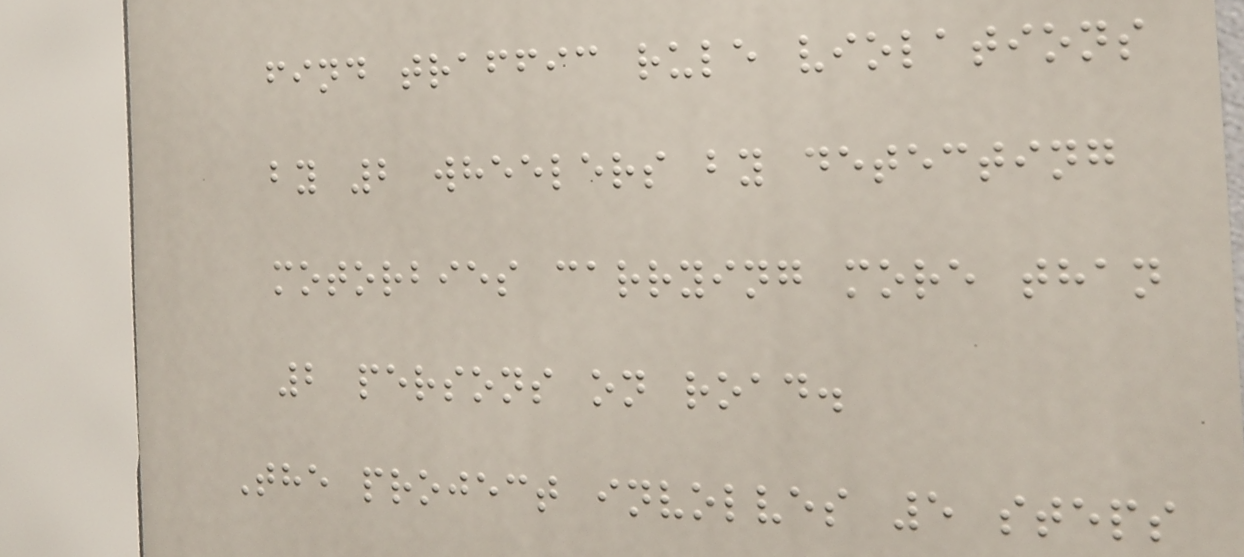find traffic rule violations
by 2 wheelers by detecting
motorbies carrying more than
2 persons on road.
The project involves 5 steps
